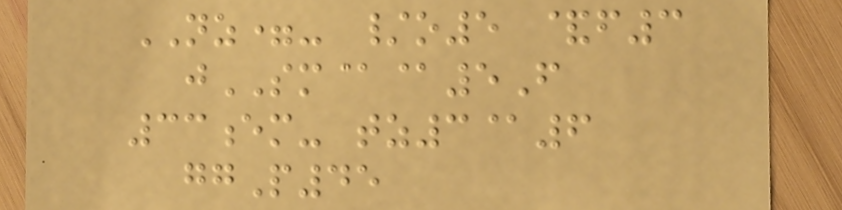NZ=- /o5 &f3
jSM@@5F
33em- tz3@6
ggP45
